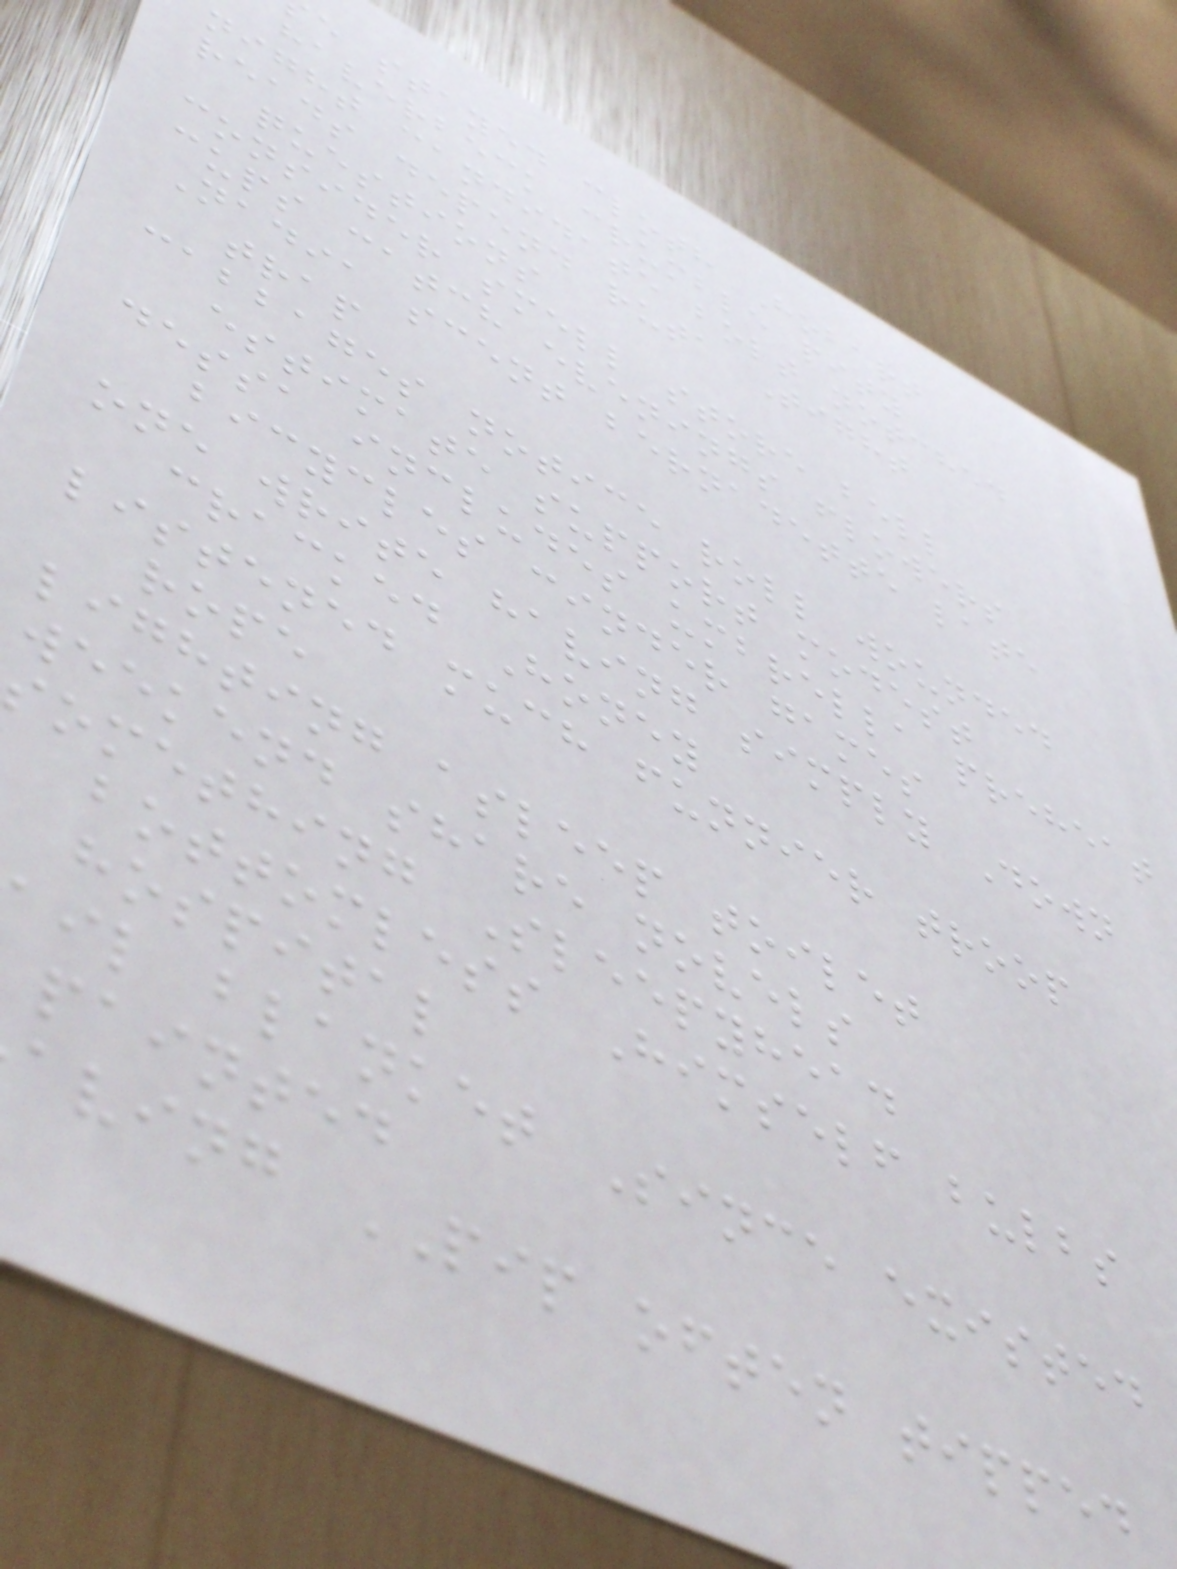e stayed cloth Hobart
haverbeck crumble pity
night candidate bolt notched
reads depend ruta Tight
questions
consider smell store bell
cups catch evenings flowers
Nadia scent bernadette late
trap
cabbages notice roll wounded
estimate support modest
dessa includes umbrella preheat
bicycles cinder games
one write having simply Down
cracked Honey
listened much funnier troop
rope
lighting asleep toilet
weekend share novels
something Sleepyhead
bottomless Himself bulbs
hospital
il blanket Since existed
painted
aving PIP often tipped
